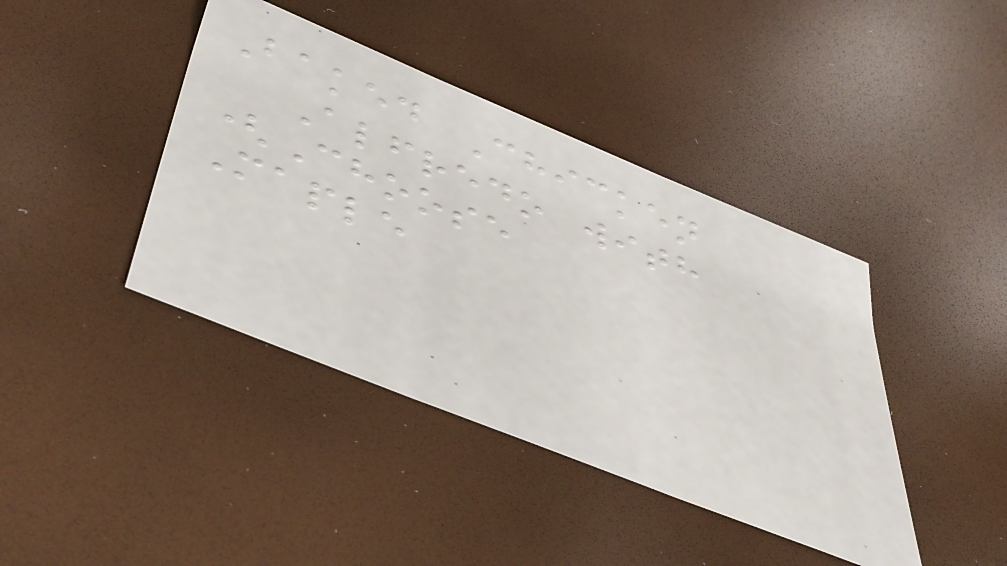Baked Chicken
Alfredo with
(Choose
Maple
